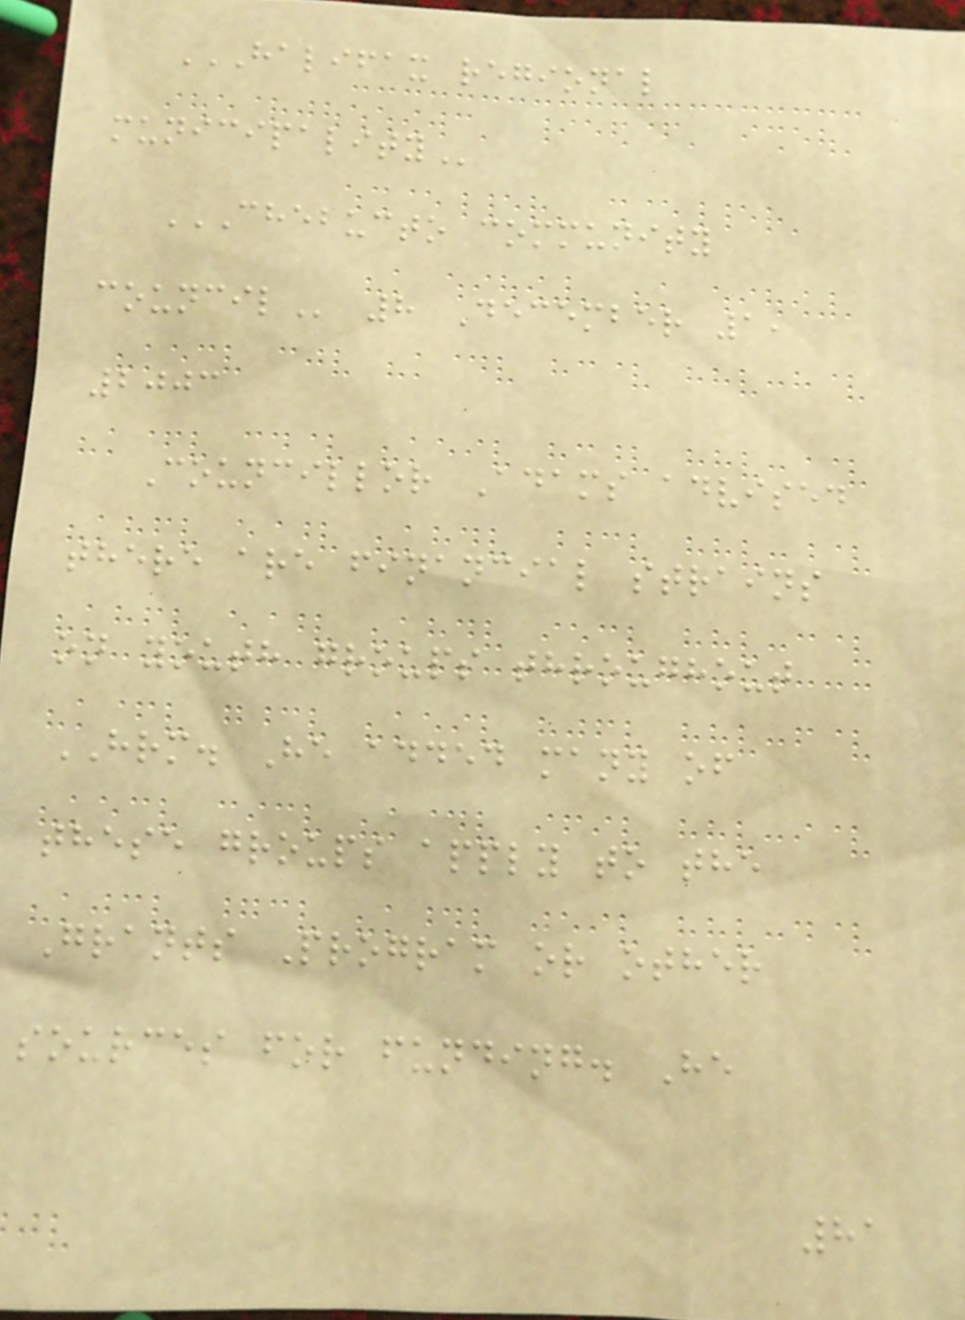HALIFAX REGIONAL
MUNICIPALITY
CHEBUCTO COMMUNITY
COUNCIL 8 December 1,
2003
Councillor Adams advised
there are financial strains
on youth groups throughout
HRM. He added many of
these groups apply to the
Grants Program or other
sources for funding. He
81
